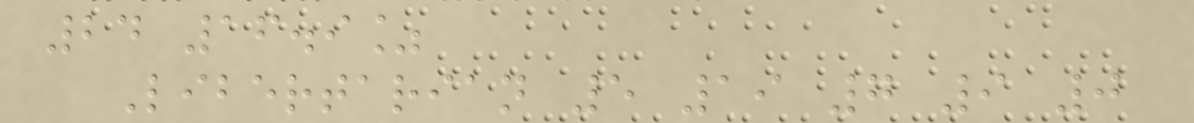24 16.9%
Libertarian 5 19 7 9 0
